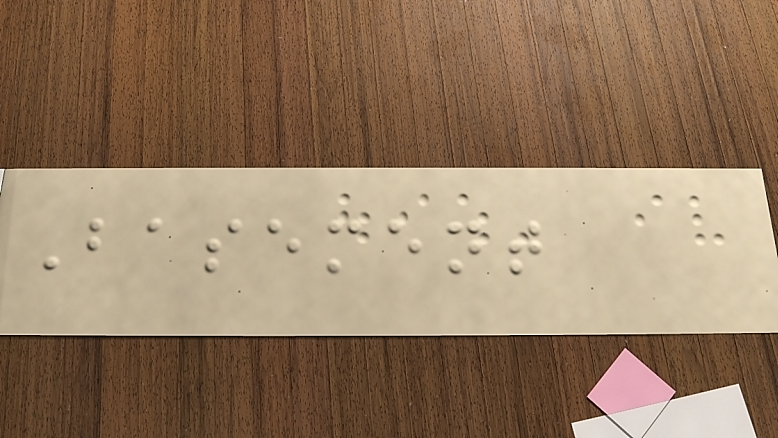Basement
